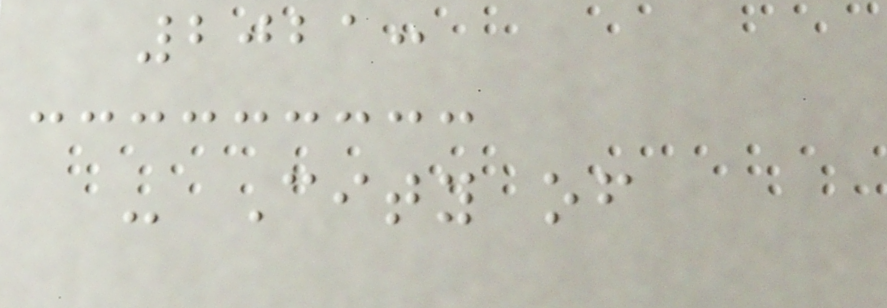2021:
- City of
